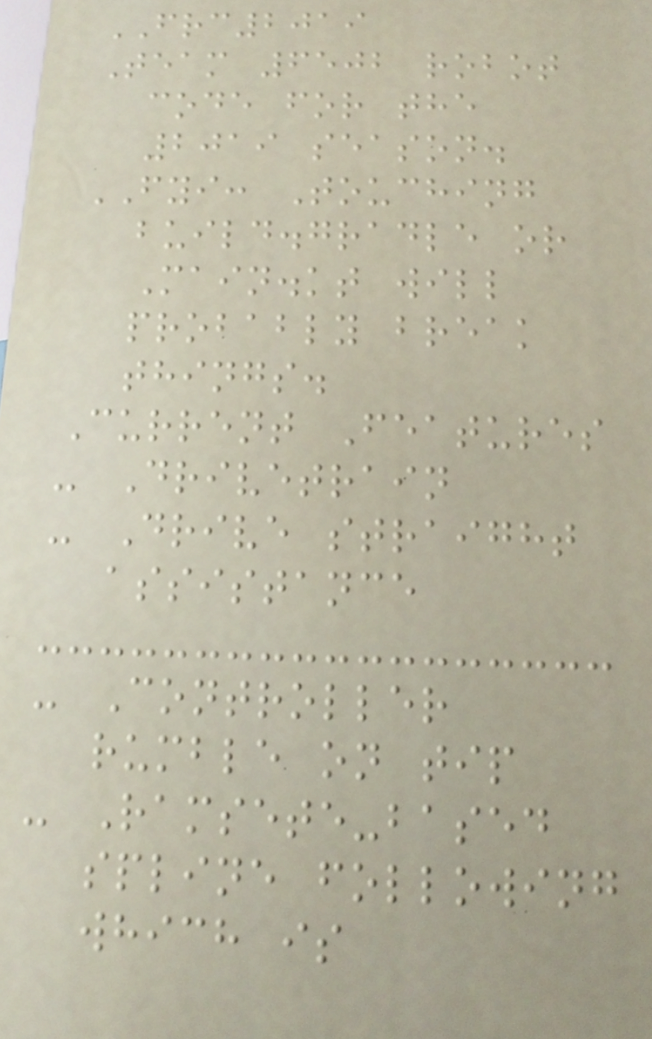FRC2019
Team 6502 robot
code for the
2019 season.
FYI: Touching
build.gradle or
Main.kt will
probably break
things.
Current Features
- Drivetrain
- Drive straight
assistance
- Controller
rumble on tip
- Ramsete-based
spline following
which is
